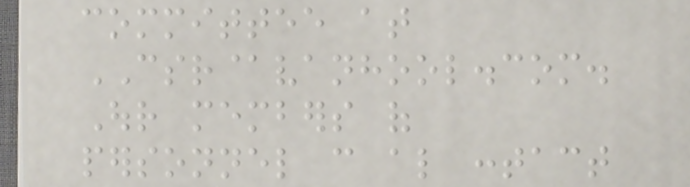committee at
CSR@vanhool.com.
Our members of
personnel can also contact
